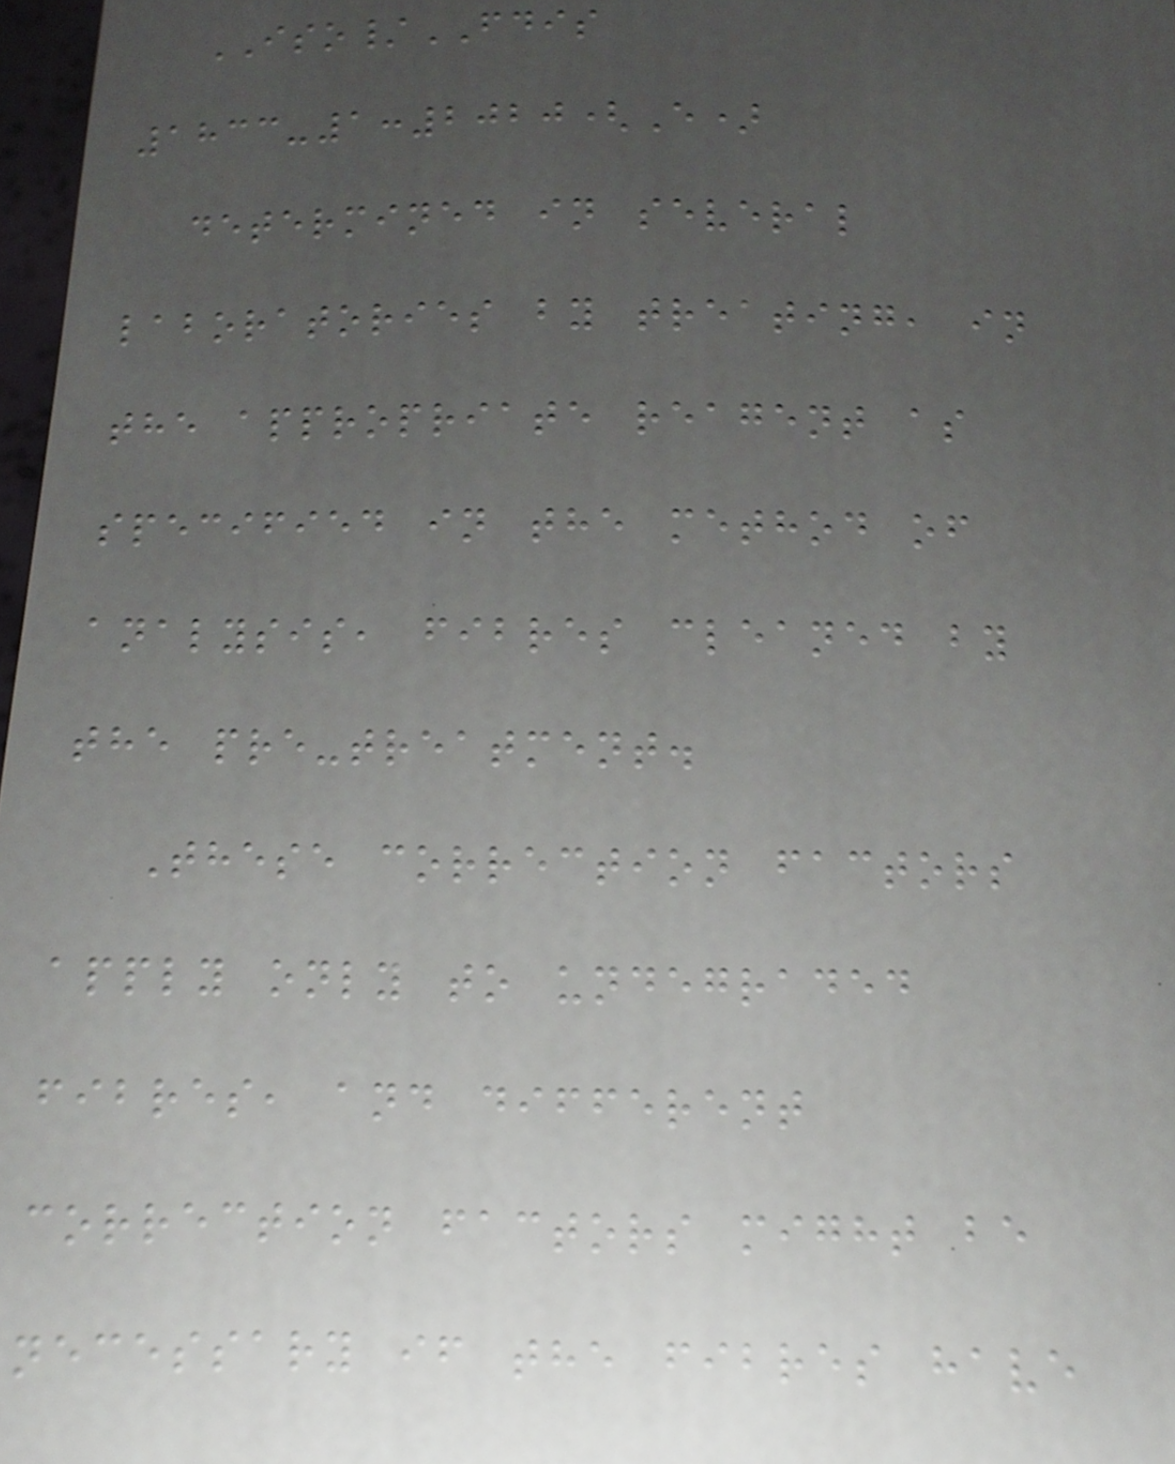ISO/FDIS
1833-1:2020(E)
determined in several
laboratories by treating, in
the appropriate reagent as
specified in the method of
analysis, fibres cleaned by
the pre-treatment.
These correction factors
apply only to undegraded
fibres, and different
correction factors might be
necessary if the fibres have
